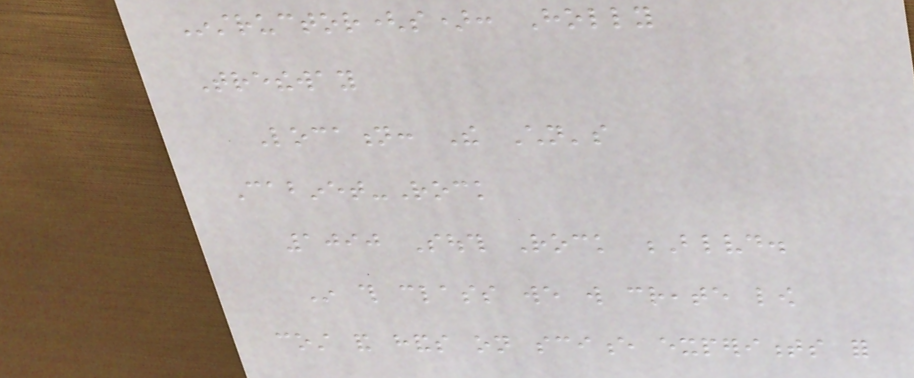Instructor(s): Holly
Tretheway
Location: The Children's
Cabinet-Rock
1090 South Rock Blvd.
In this class we will create low
cost and hands on science experiments for
